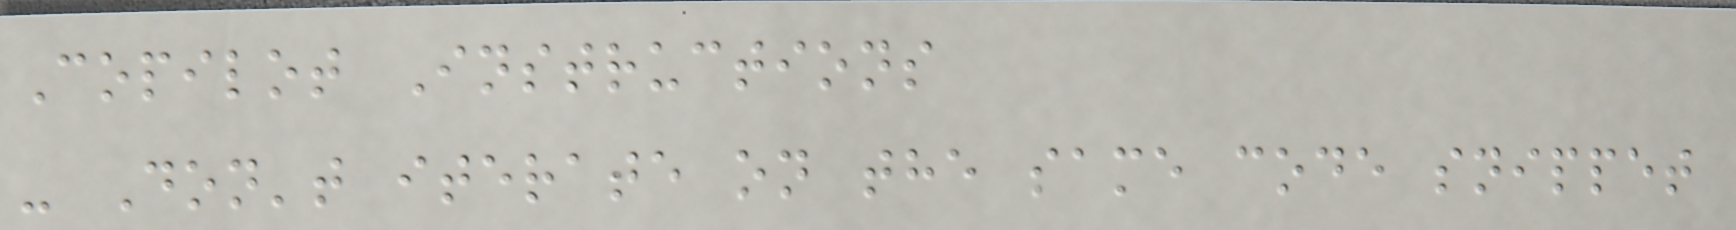Copilot Instructions
- Don't iterate on the same code snippet
